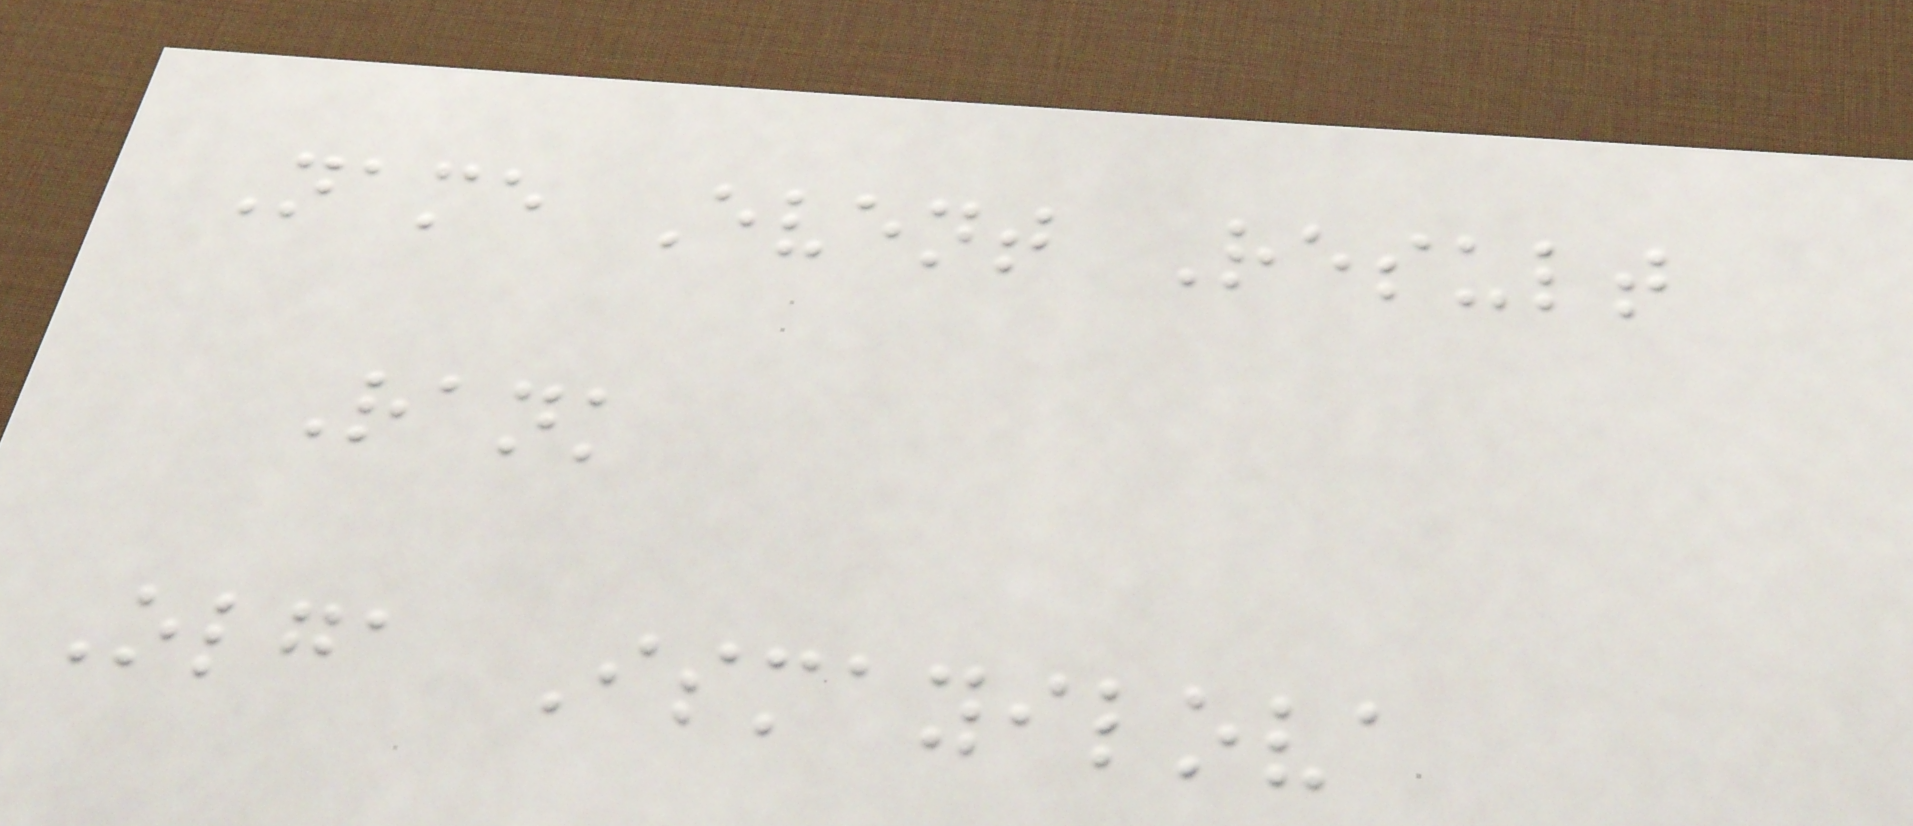Name Event Result
Rank
Olga Ismayilova
